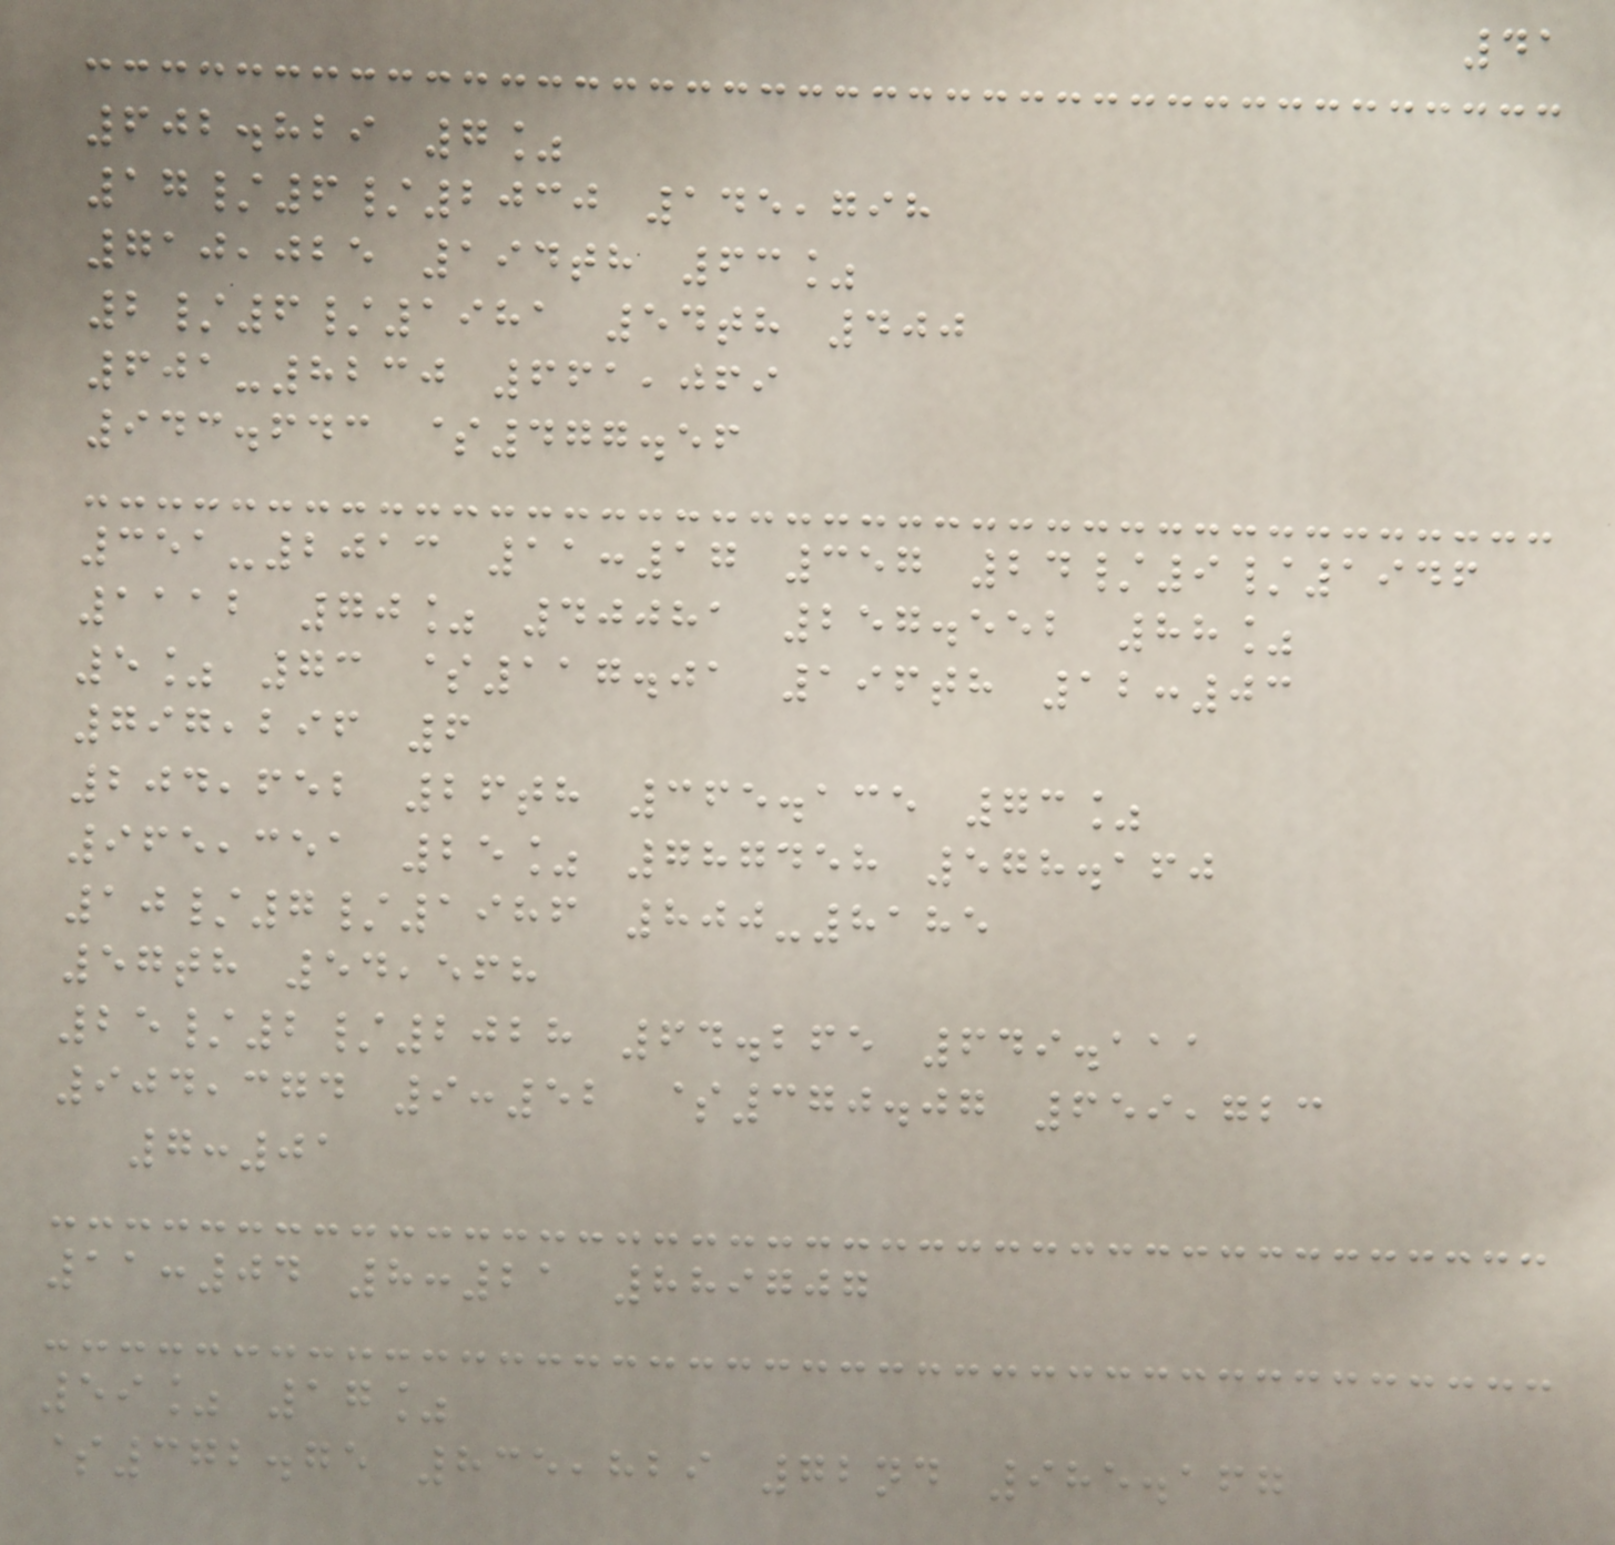41
602.829 7%
17/6/2030 145,798
710,025 194th 63%
2/6/1981 54th 400
601-8230 661,069
943.643 $477.56
351-2013 11:17 357 24/9/1946
1112 70% 40081 257.552 88%
5% 73 $117.01 196th 12:03
797,296 6
204,652 26th 365.135 73%
965,351 25% 787458 578.160
10/7/1986 800-8185
57th 54,568
25/2/2028 64.265 649.111
904,374 9:52 $370.07 659,723
7:01
11:04 8:21 889707
59% 17%
$372.75 835,829 72nd 985.167
